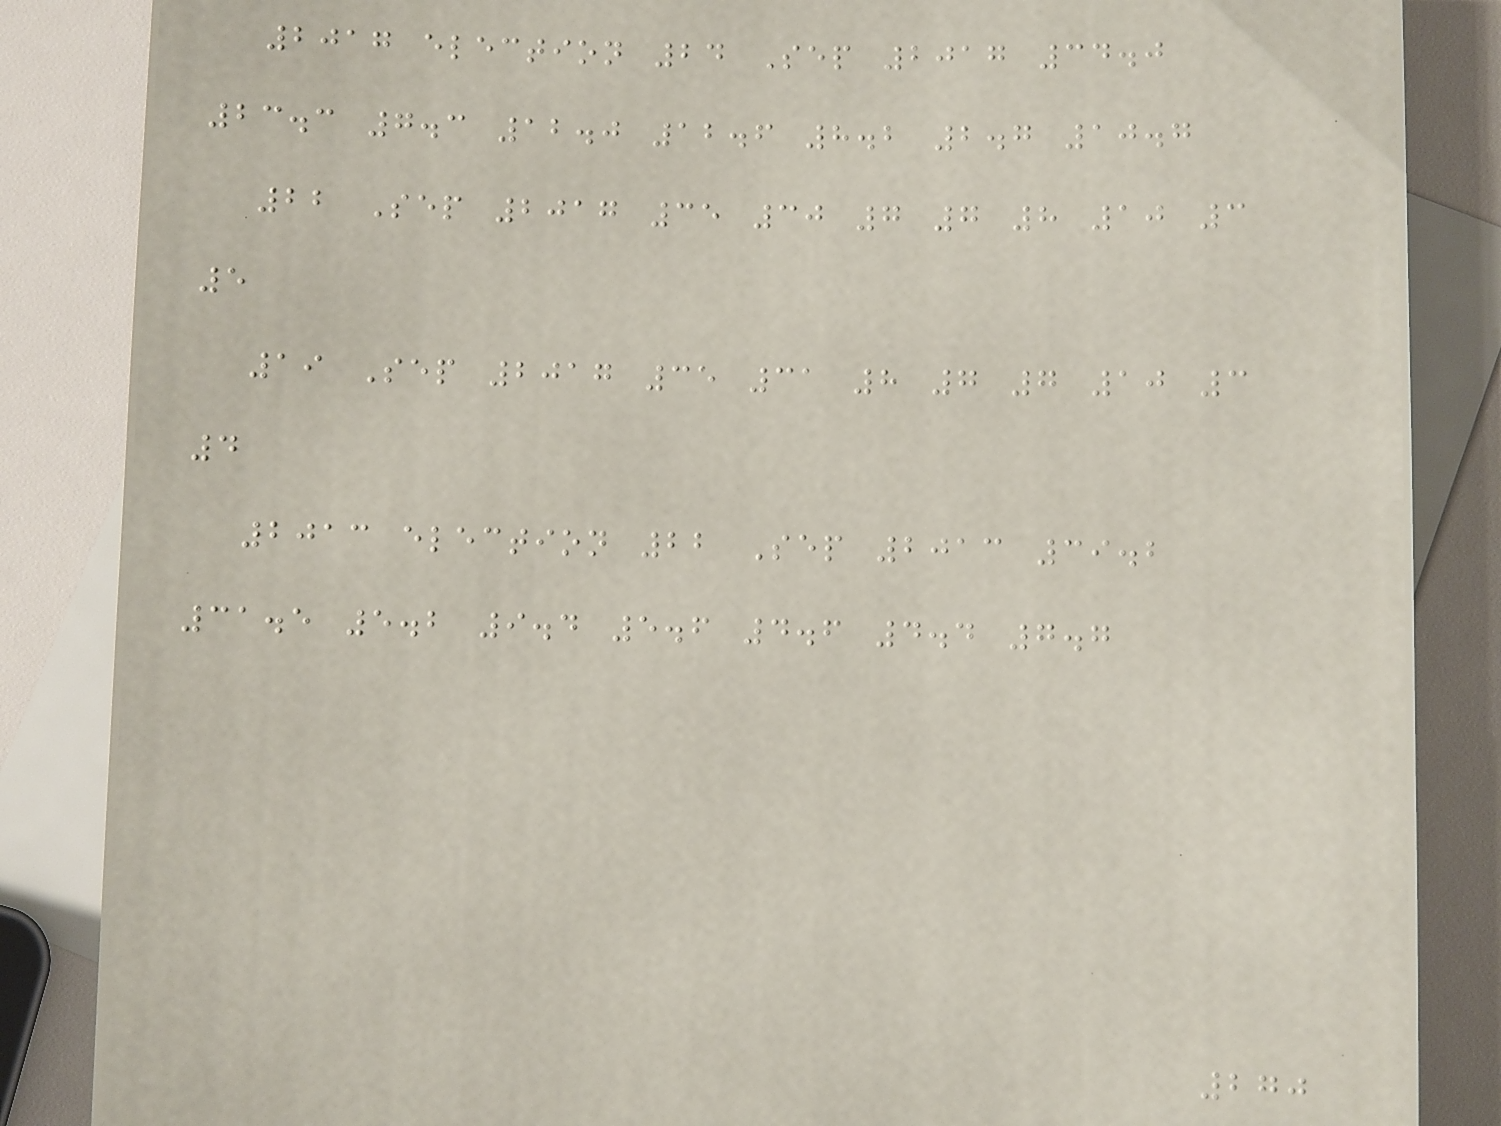2017 election 24 Sep 2017 34.0
23.3 7.3 12.0 12.6 8.2 2.7 10.7
22 Sep 2017 35 30 7 7 8 10 3
5
19 Sep 2017 35 31 8 7 7 10 3
4
2013 election 22 Sep 2013 39.2
31.5 5.2 9.4 5.6 4.6 4.4 7.7
270
